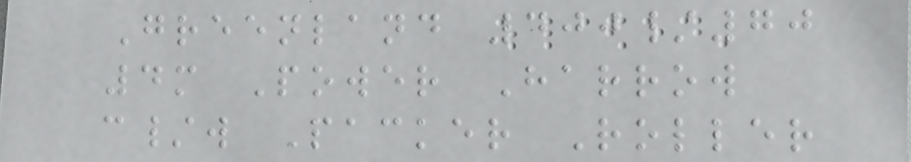Greenland 400/70
4m Power Harrow
c/w Packer Roller
